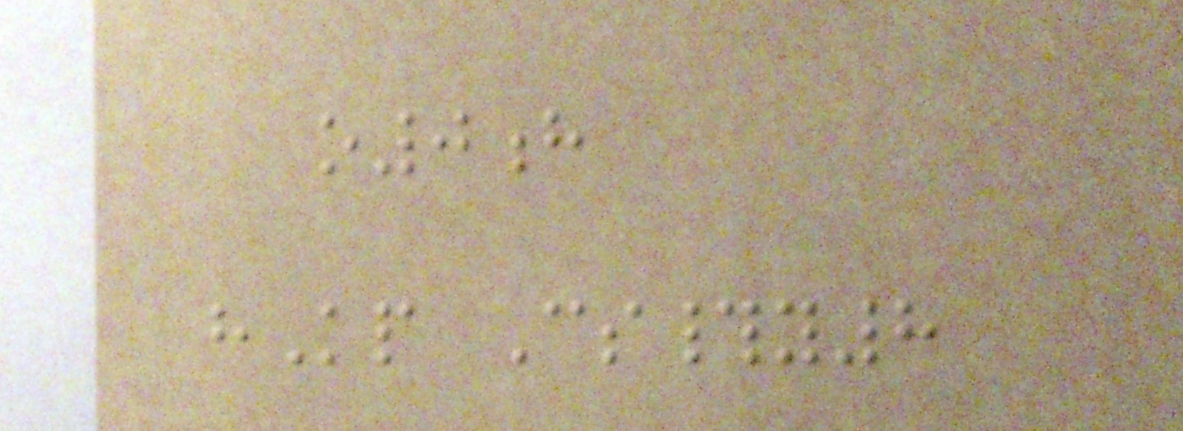o0h
hKp Cs#y8
